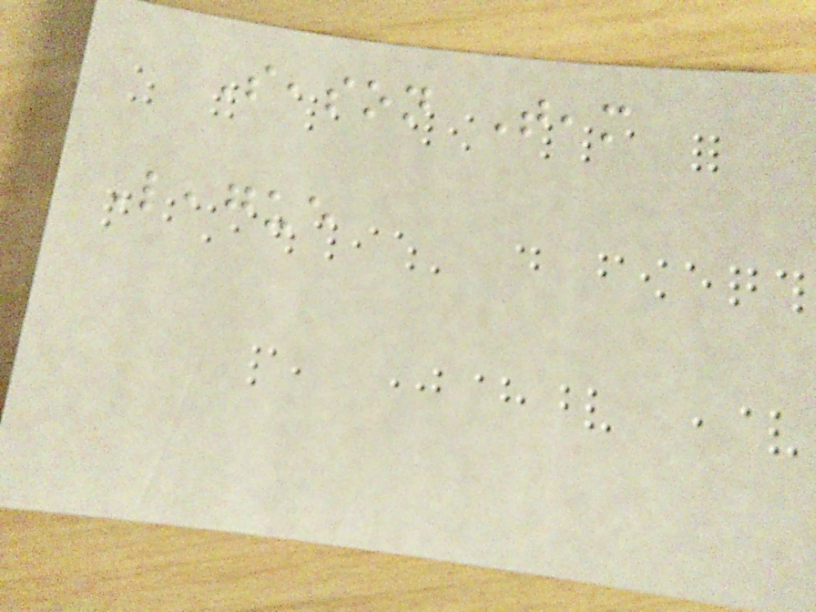Season Team
League
